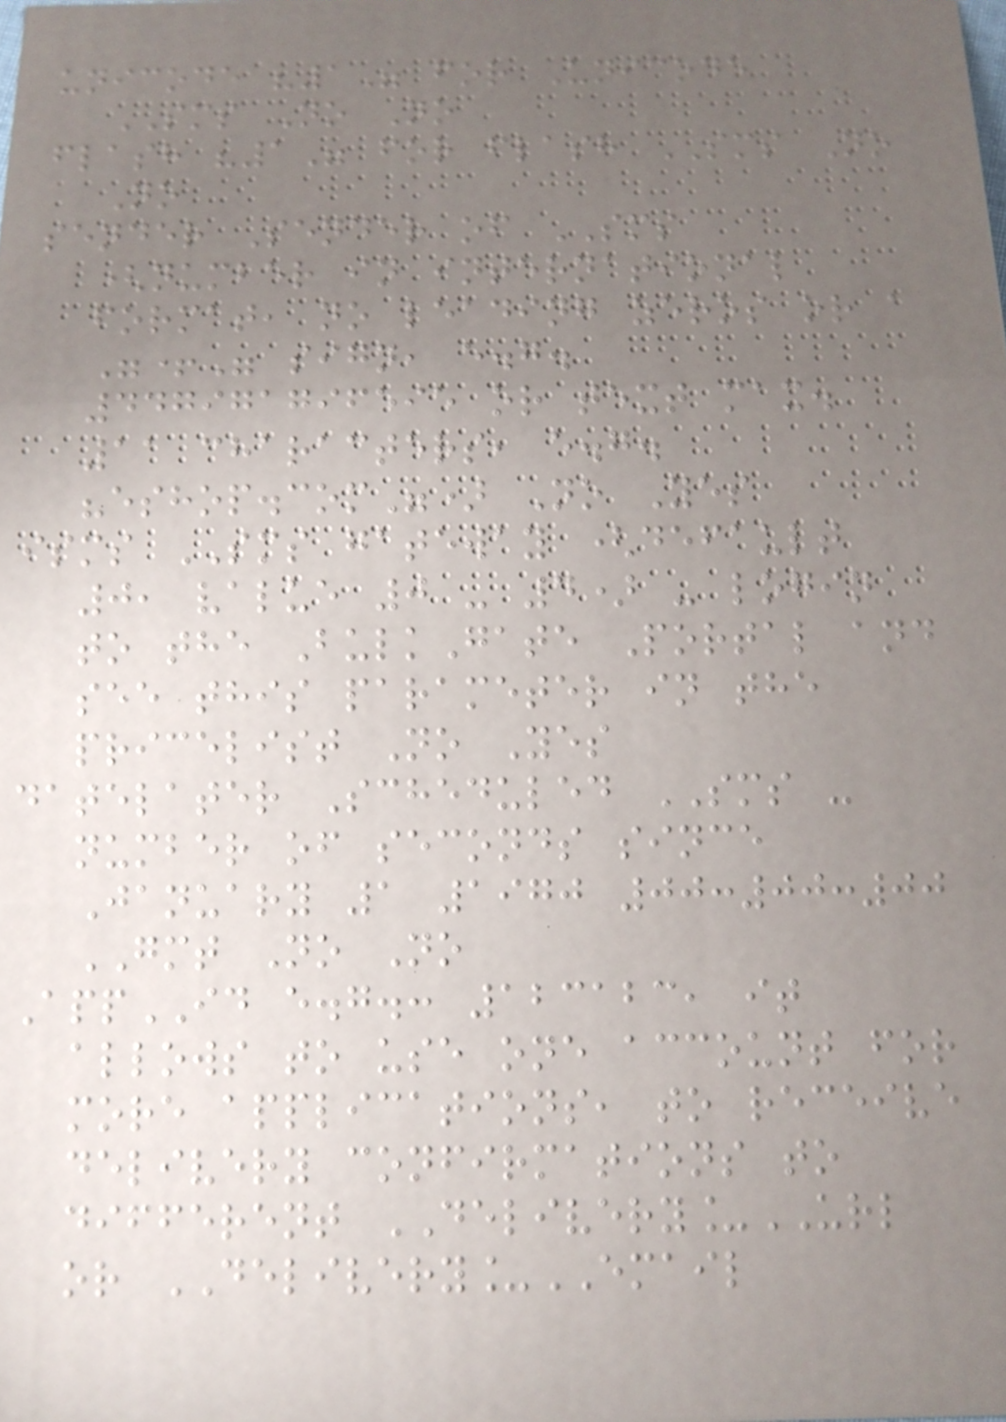unicode "1" for Unicode
SMS No No
flash "1" for flash SMS No
No
sender Sender of SMS
(number in international
format, no leading zeros or a
"+" sign, e.g.
447971796595 or text max.
11 characters, e.g.
"eshop.com") No Yes
isms SMS gateway (default
0, value 0 - 4) - login
to the BulkGate Portal and
see this parameter in the
pricelist No Yes
datelater Scheduled SMS -
number of seconds since
January 1 1970 00:00:00
GMT No No
AppID e.g.: 123123, it
allows to use one account for
more applications, to receive
delivery confirmations to
different DELIVERY_URL
or DELIVERY_EMAIL
